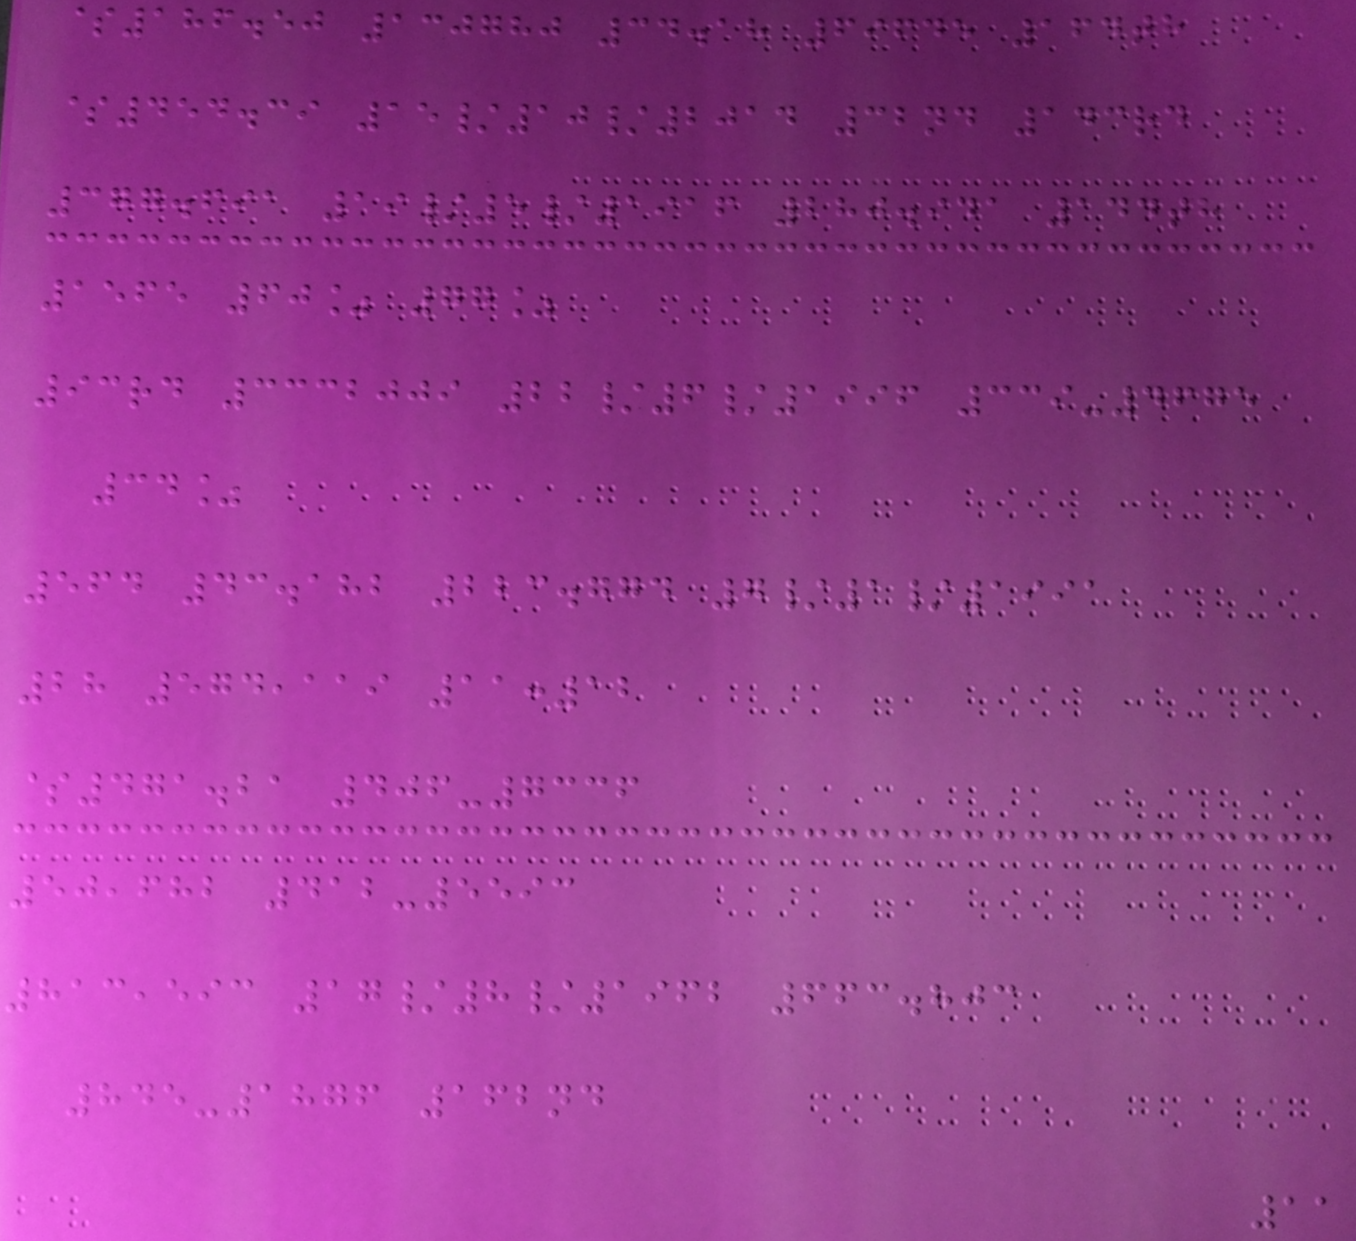$186.50 130780 34.18 69645 164th
$454.39 15/10/2014 32nd 143rd
377.691 19/5/1916 280.941 144th
1565 60% 77%
93rd 3332009 22/6/1996 339-4675
34%
564 43.182 223.774 7/1/1991
28 574,119 11:12
$471.21 406-7336
50,682 412-5593
813,593 17/8/1962 663.803
845-1876 162nd
11
